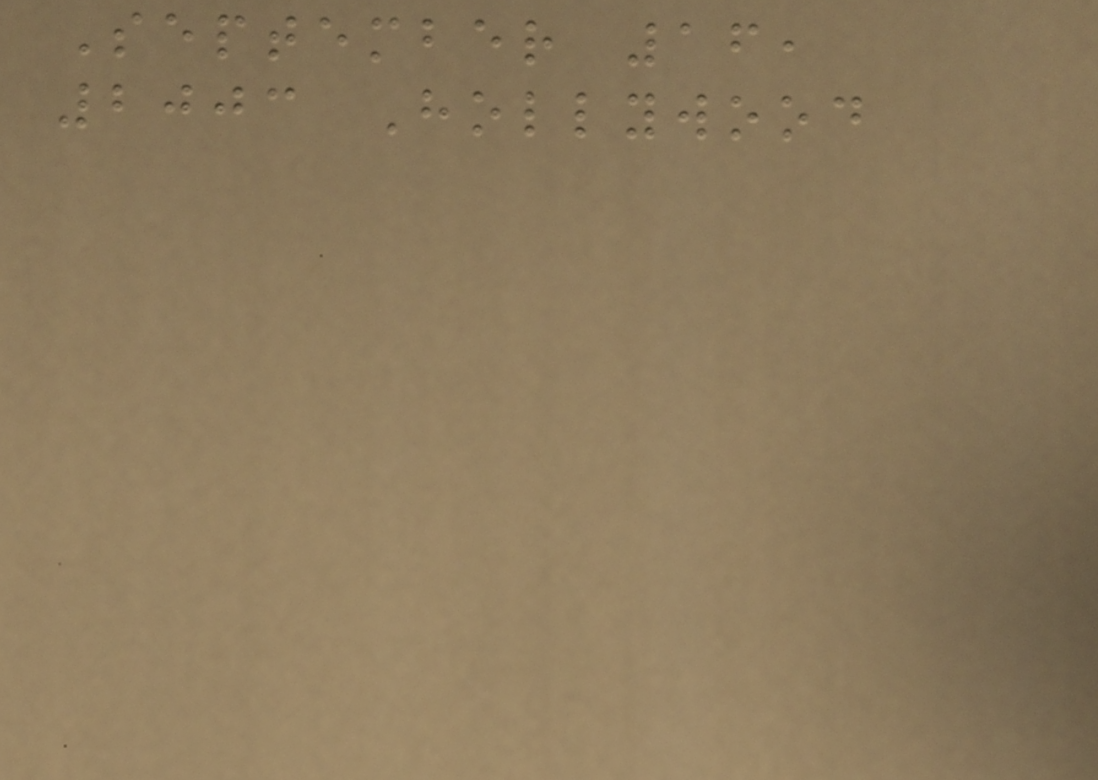September 16,
2003 Hollywood
